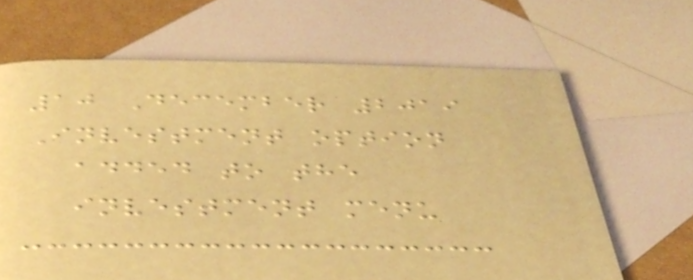10 December 2019
Investment option
added to the
investment menu
